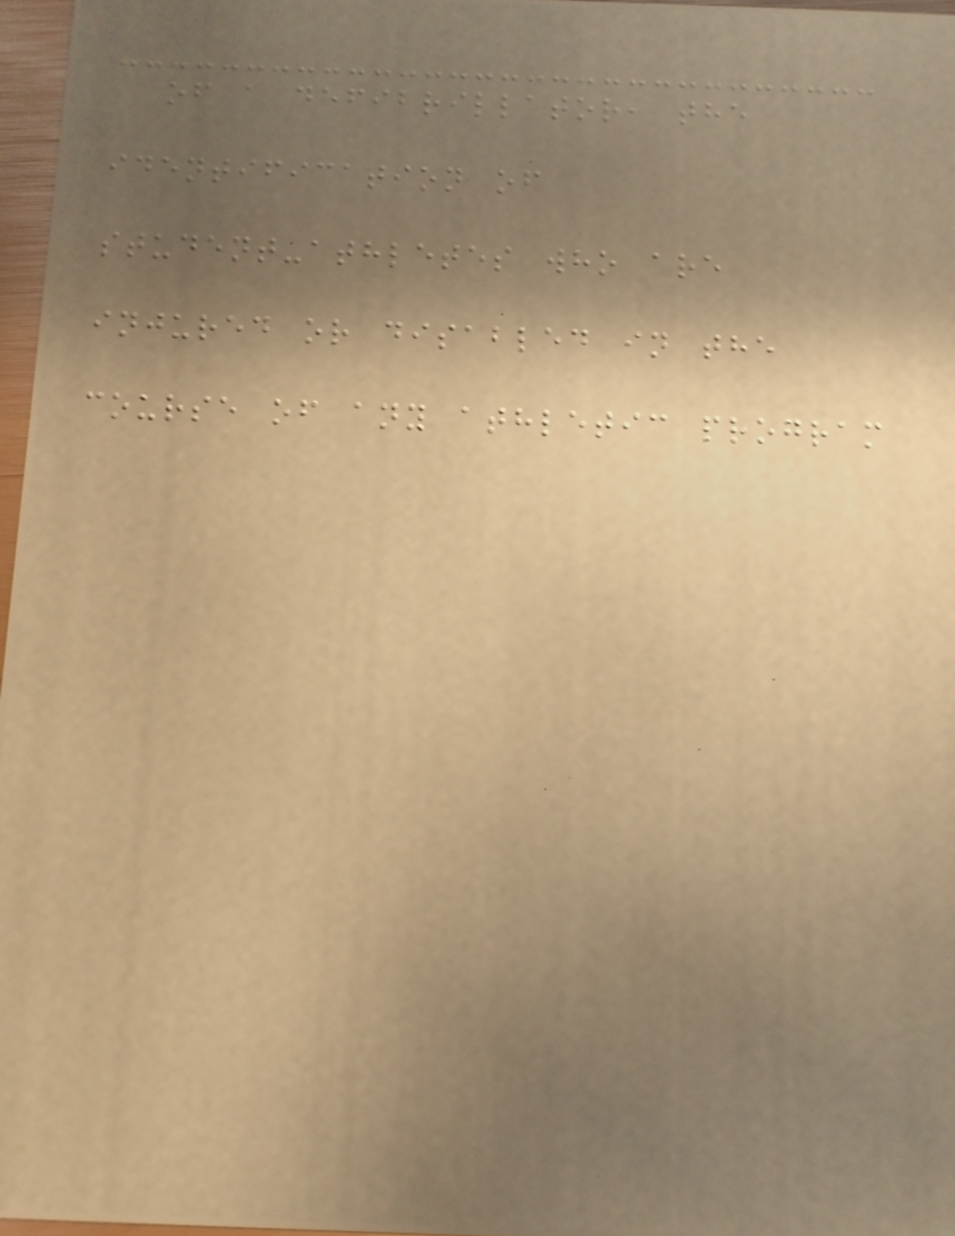of a defibrillator, the
identification of
student-athletes who are
injured or disabled in the
course of any athletic program
